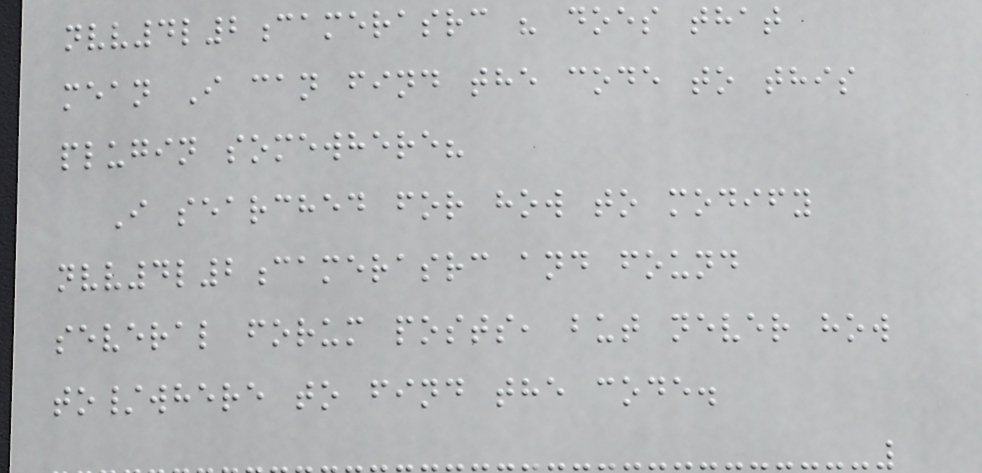nvv4l2camerasrc " does that
mean I can find the code to this
plugin somewhere?
I searched for how to modify
nvv4l2camerasrc and found
several forum posts, but never how
to/where to find the code.
